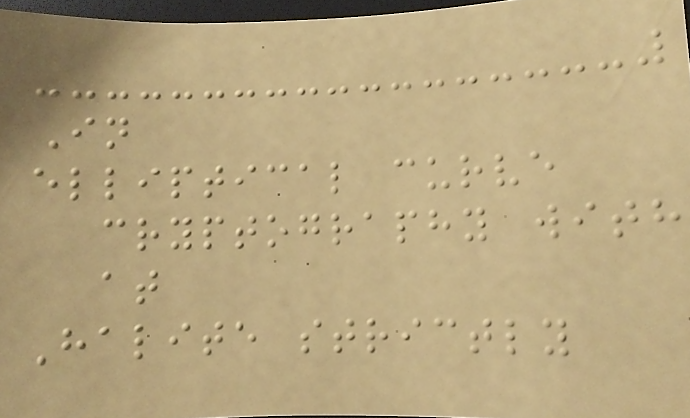In
elliptical curve
cryptography with
at
Halite strictly
